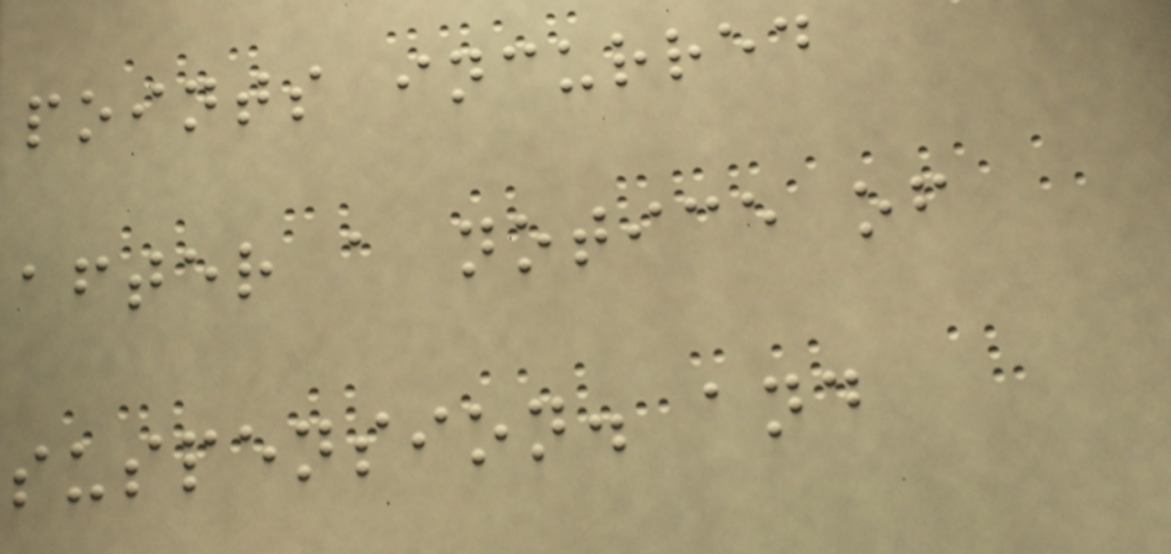points incurred
after a notice of
suspension. and
